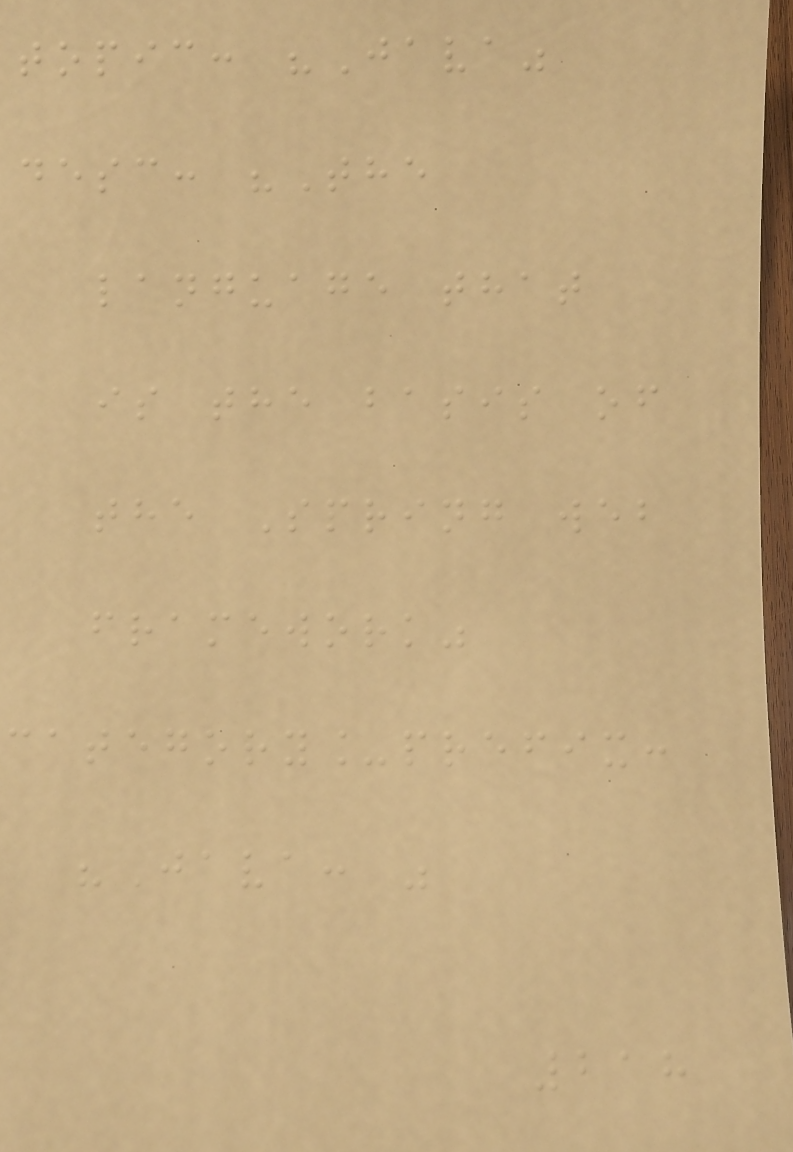topic: "Java"
desc: "The
language that
is the basis of
the Spring web
framework"
category_prefix:
"Java: "
218
